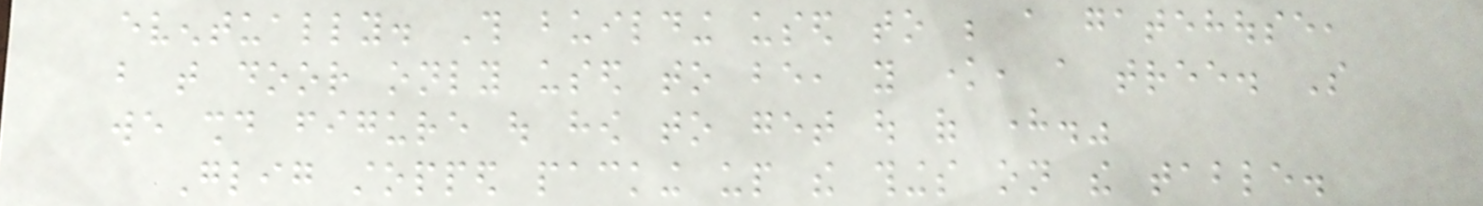eventually. This building used to be a gatehouse,
but that door only used to be, you know, a tree. So
we should figure out how to get out of here."
Glig stopped packing up the things on the table.
